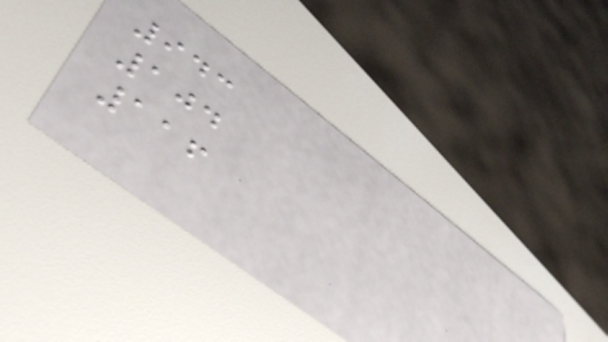943
104
116
